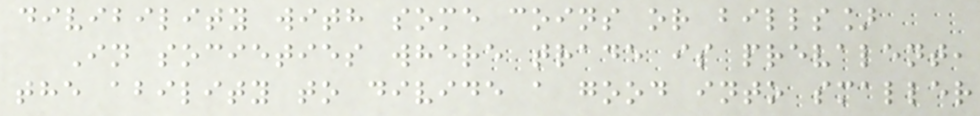divibility with some coins or bills]
In societies where trade is prevalent,
the ability to divide a good into smaller
